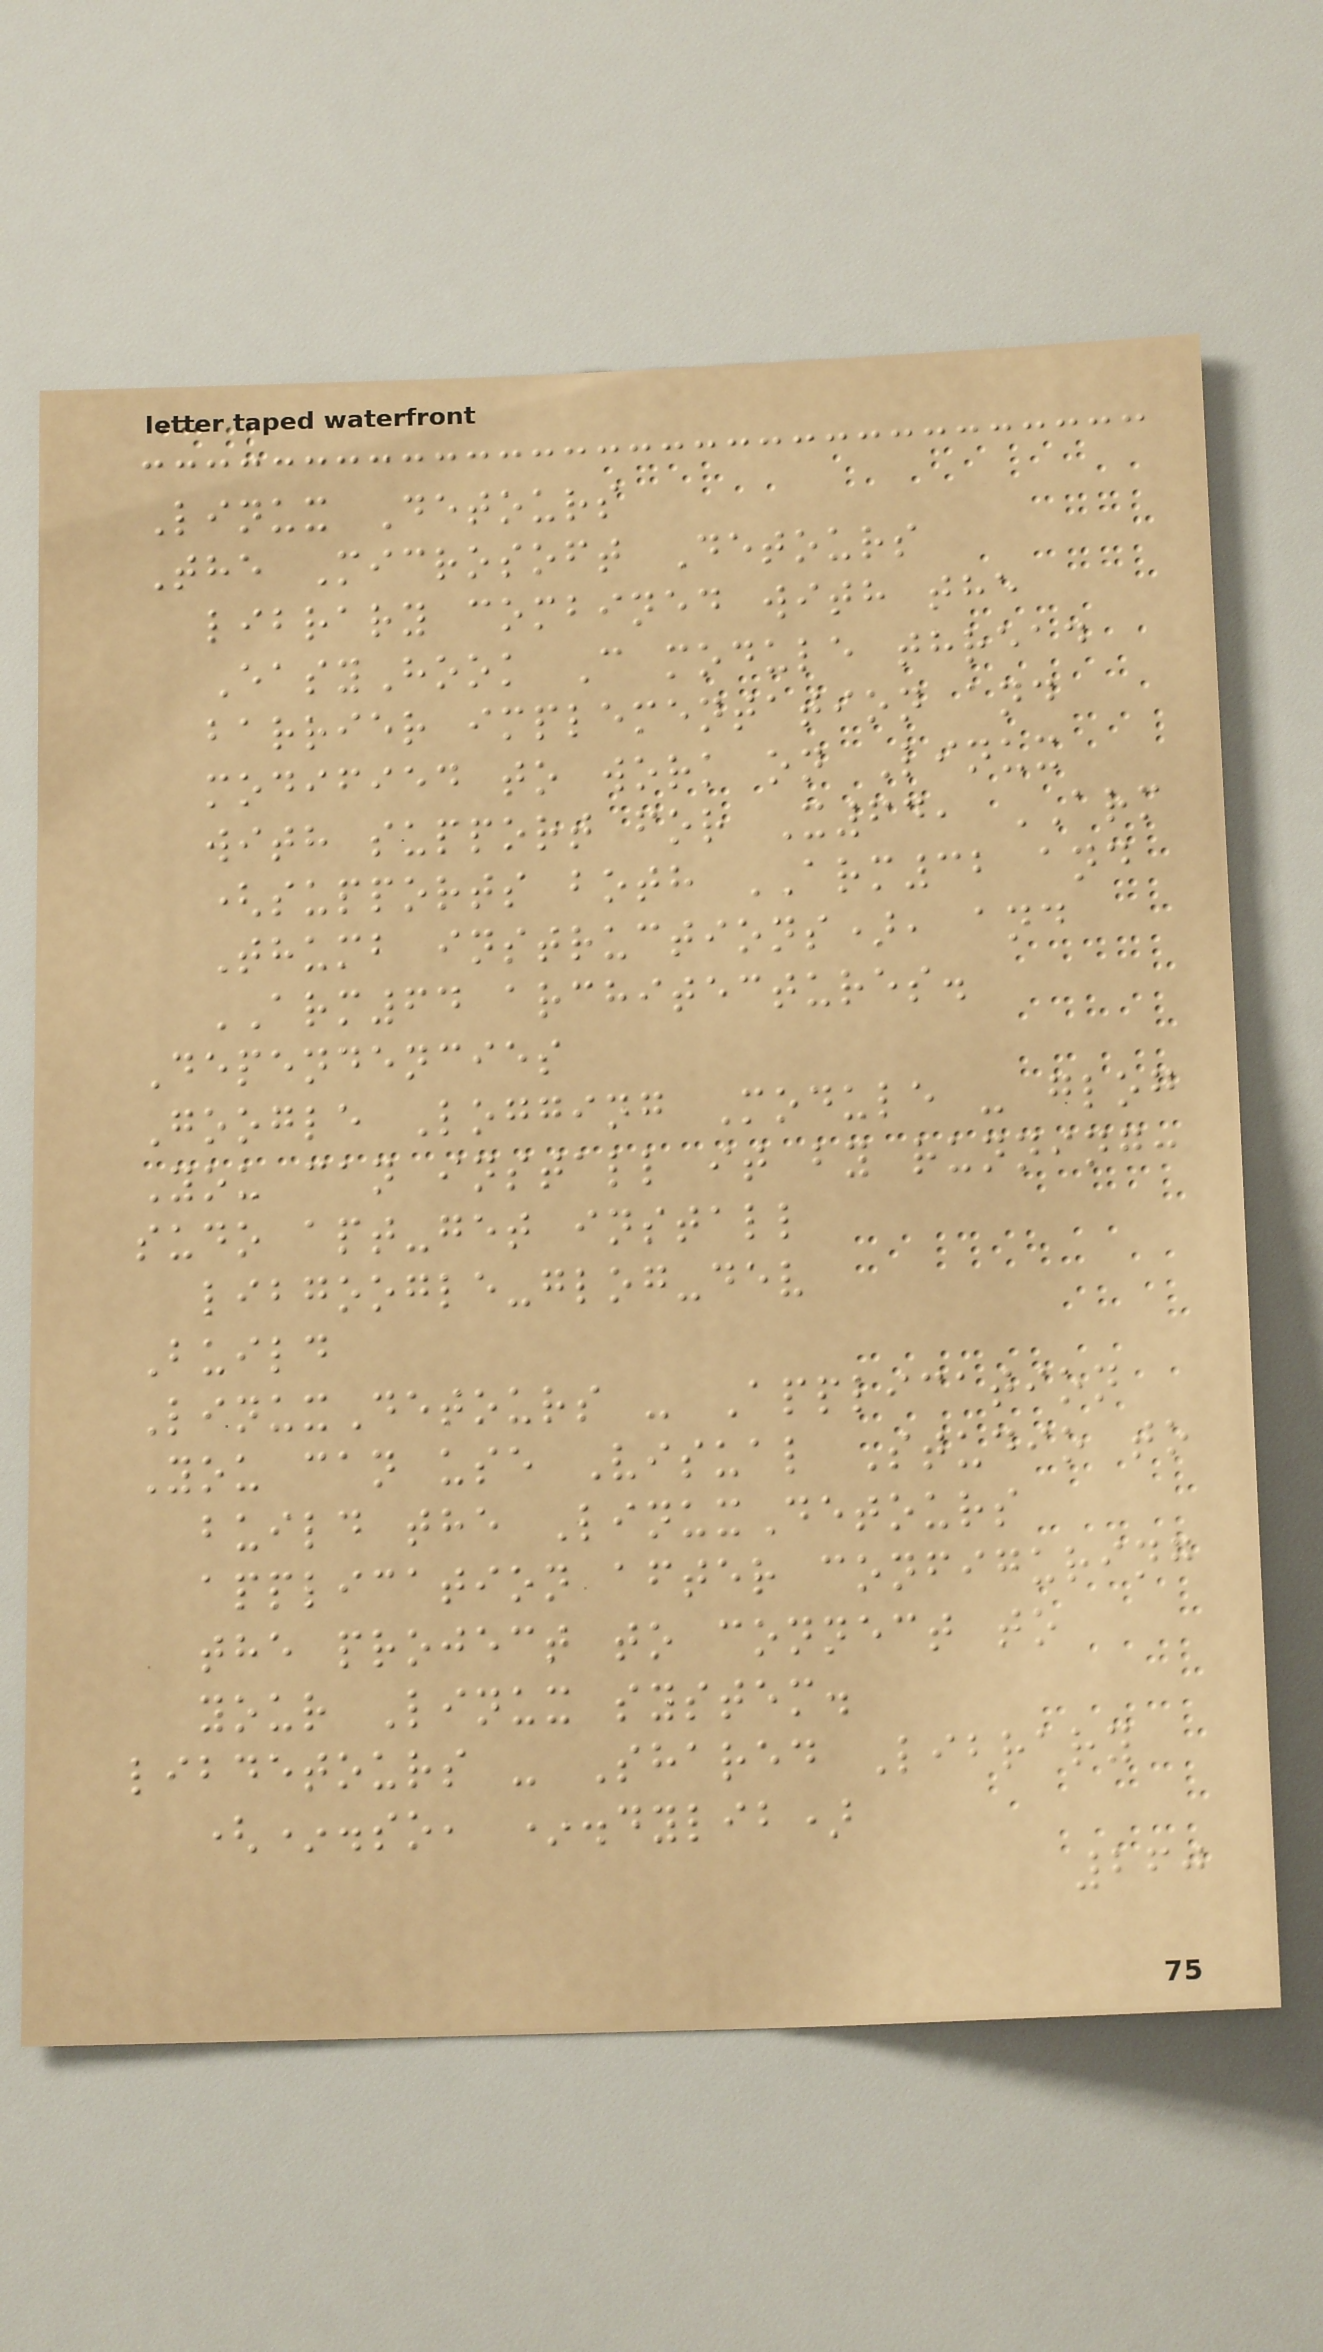Linux Detours
The Microsoft Detours
library combined with the
EasyHook C module thread
barrier implementation and
modified to work on Linux
with support for X64, ARM
(supports both ARM32 and
Thumb instructions), and
ARM64 architectures.
Dependencies
Google Logging Module - glog
You can install it by running:
sudo apt-get install
libgoogle-glog-dev
Build
LinuxDetours - Application
You can use Visual Studio to
build the LinuxDetours
application after configuring
the project to connect to
your Linux system.
libdetours - Shared Library
(*.so, *.dylib)
260
